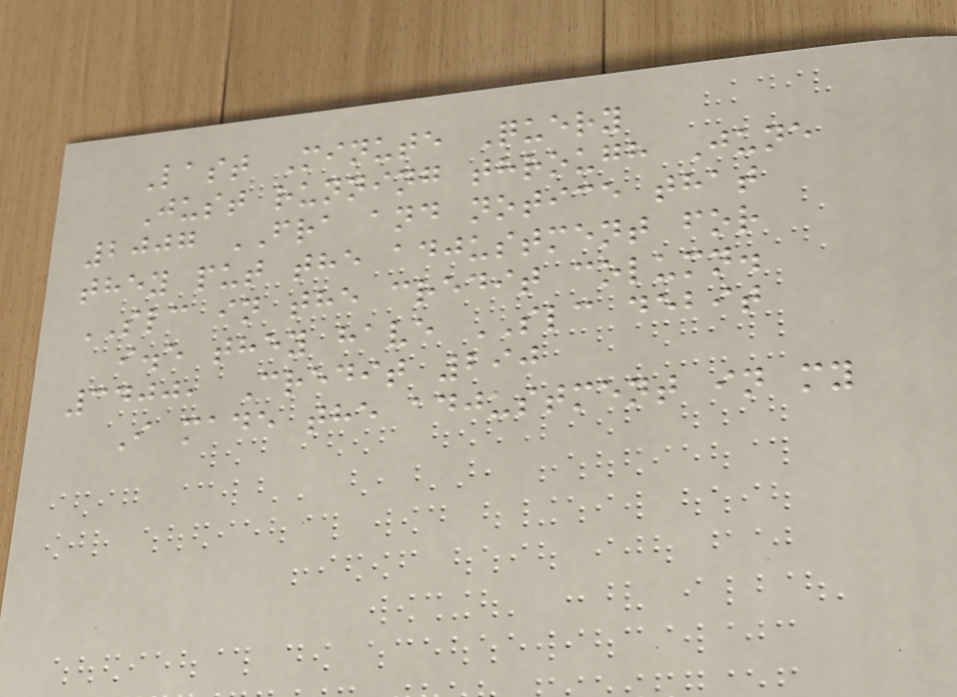Last Minute Query
Just running through June
2007 FRA and notice that
they put the adjustment for
SLC in the credit column.
i.e they have SLC debit
3400, Credit 290
I made the adjustment in my
